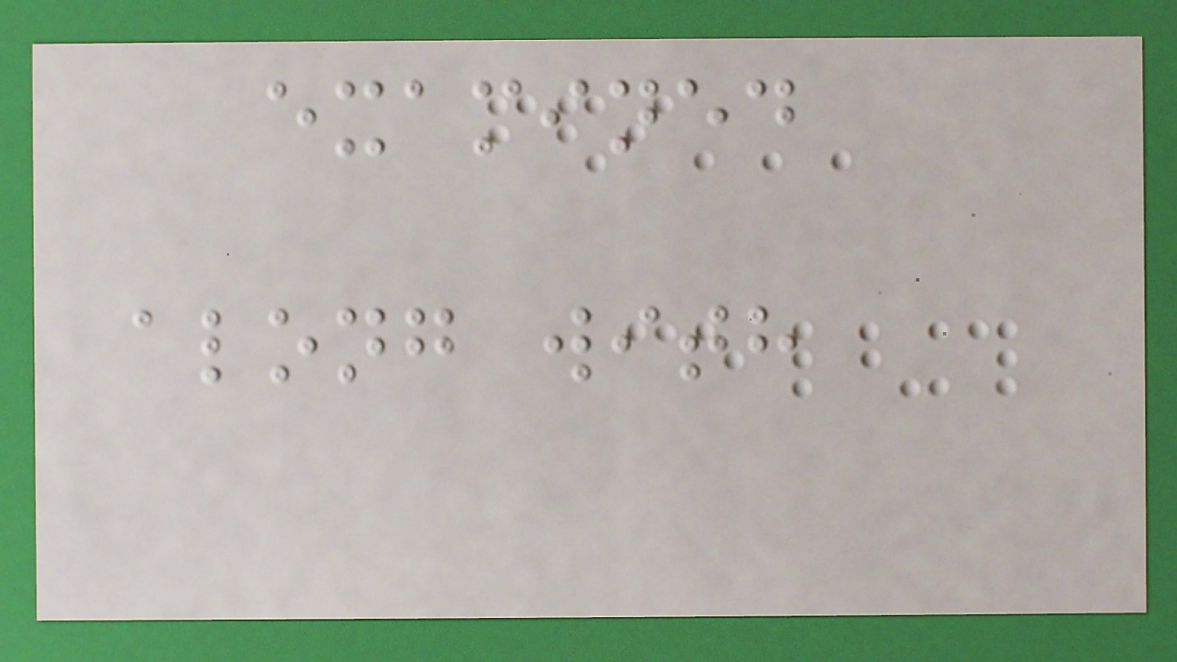examined
along with
